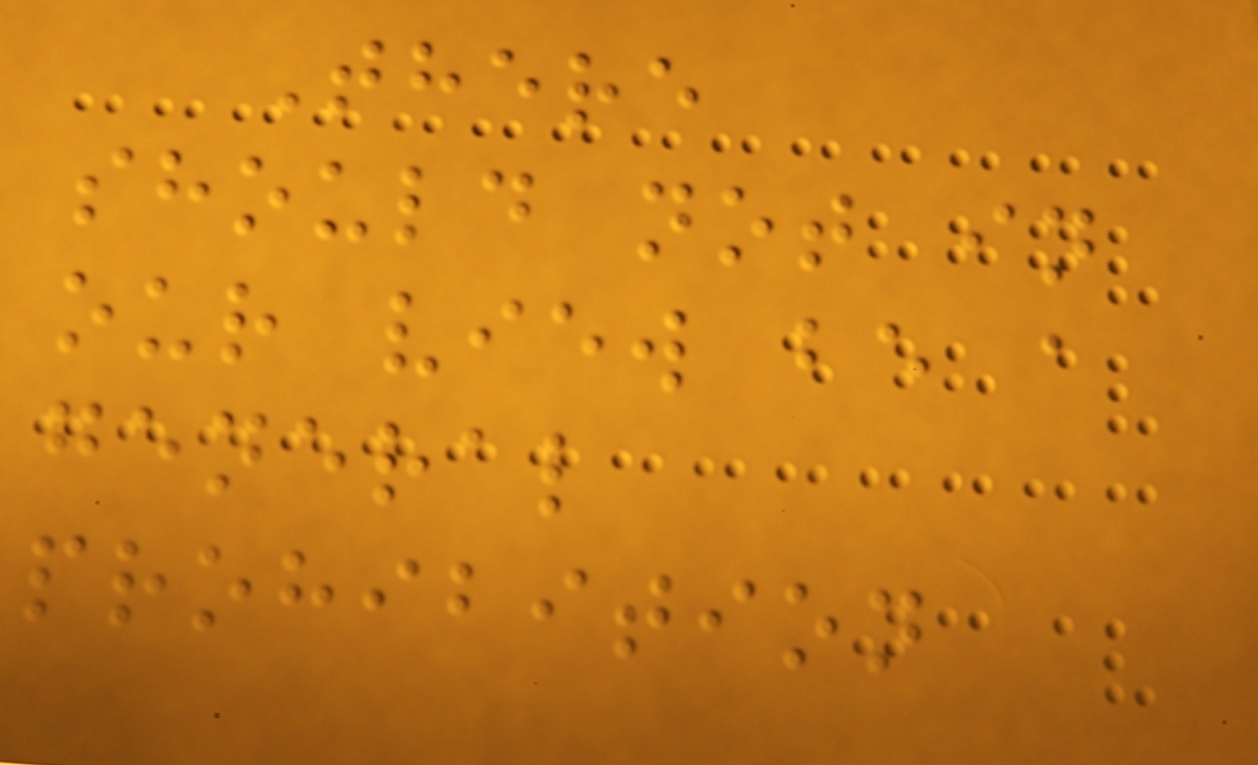There
should not in
our view be a
general
prohibition
